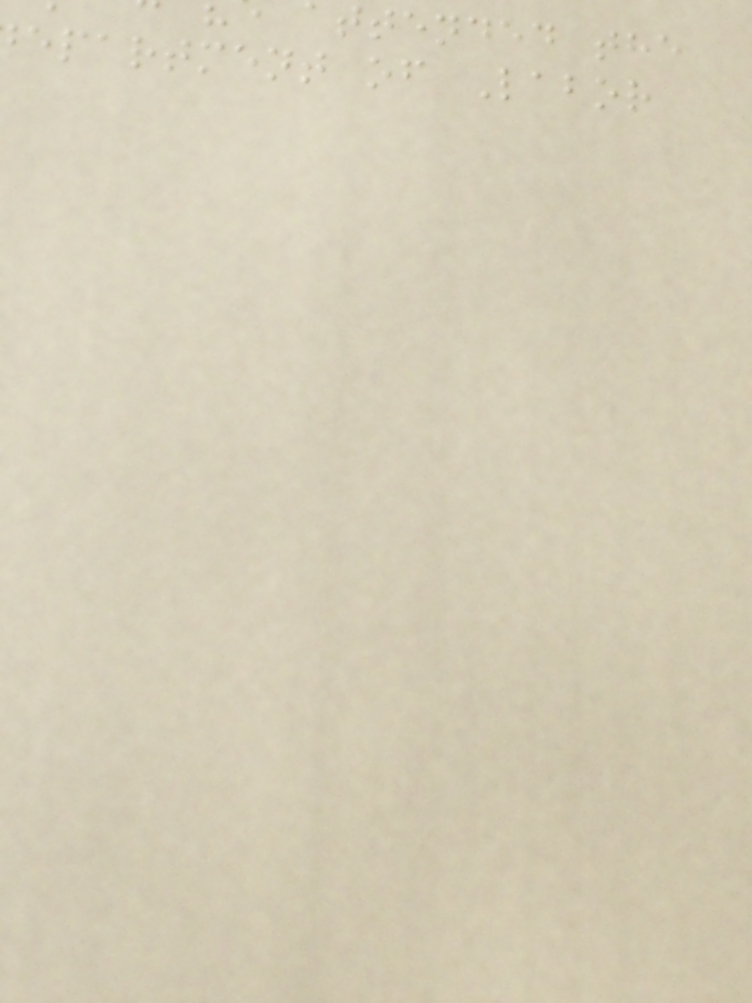ttended the
epartment of Labor
